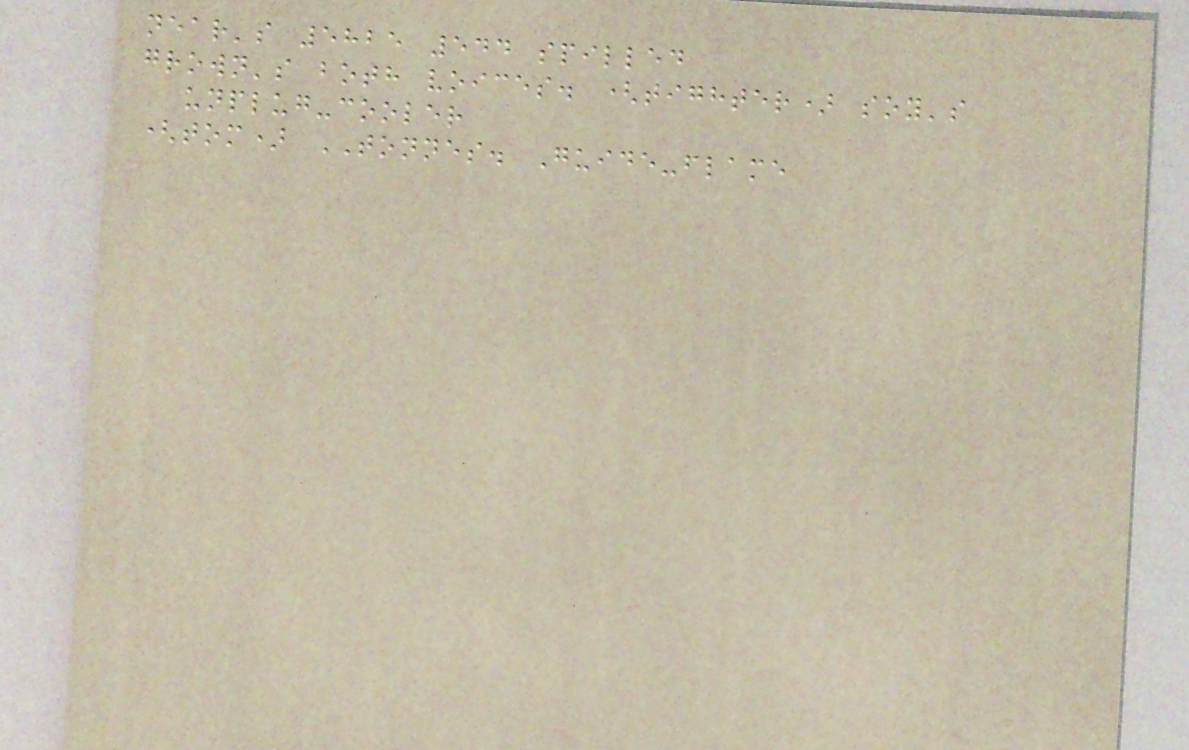near's 5825 544 spilled
grown's both voices. (tighter) soy's
unplug-cooler
(tom) TONNES. Guide-flame
